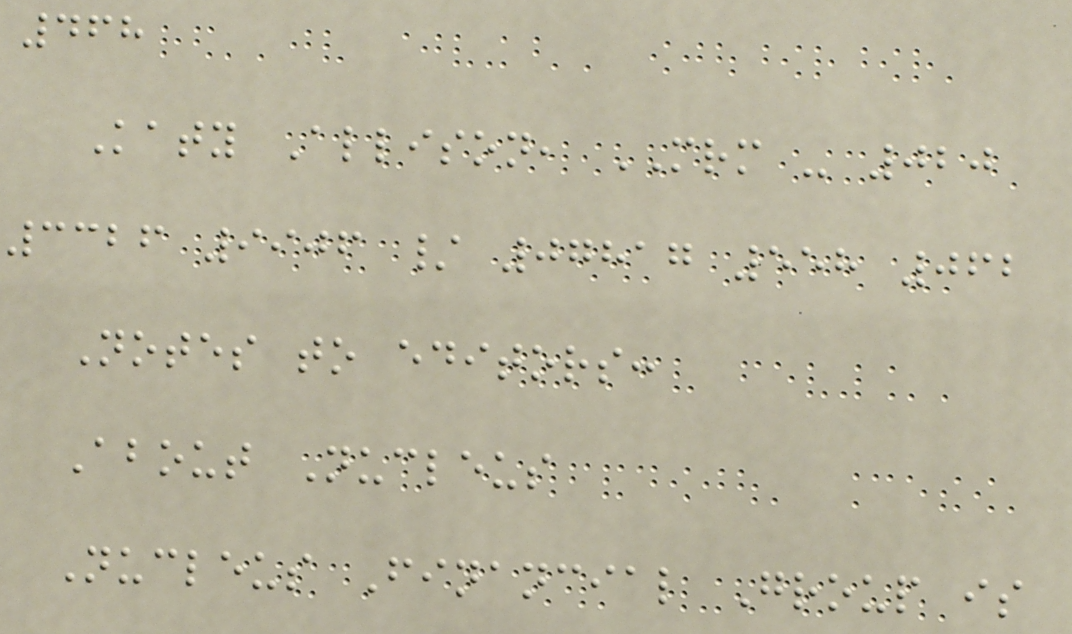468
Katy Allison, MRM - 020
3326 9906 / 07817 558 062
Notes to editors:
About Nucleus
Nucleus Financial Group is
